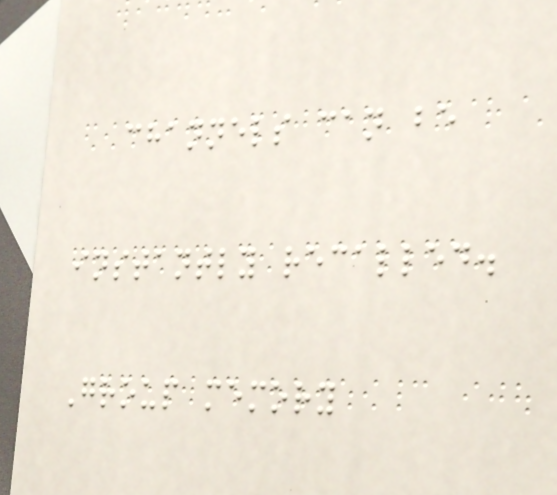channels can be
instantly recalled.
Group memory
